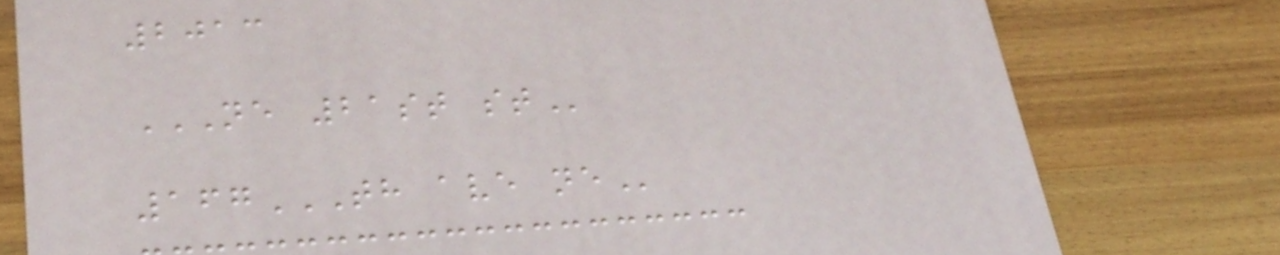2013
NE 21ST ST
167TH AVE NE
